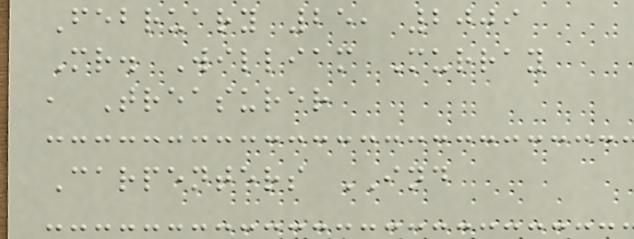February 25, 2009
Mr. William Murray
, Treasurer
Carpenters IND
